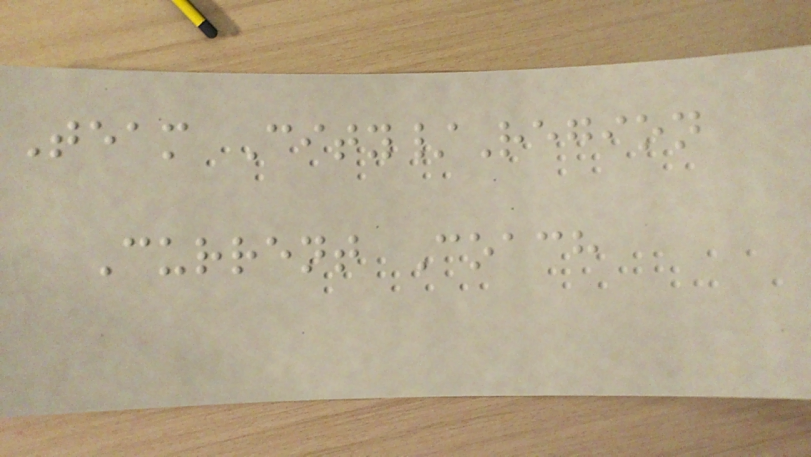Team City/Region
Current Coach
